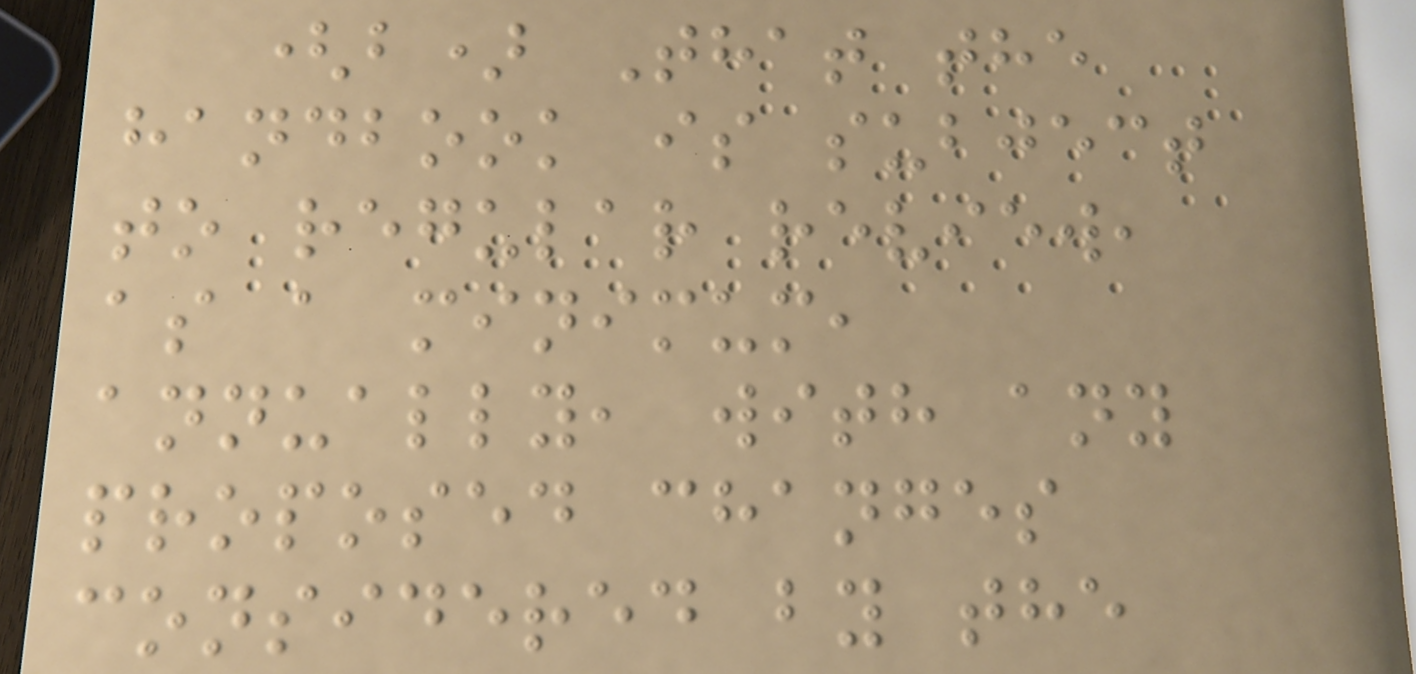(b) That the
handbook is subject
to regular review,
as a minimum,
annually, with any
proposed changes
considered by the
